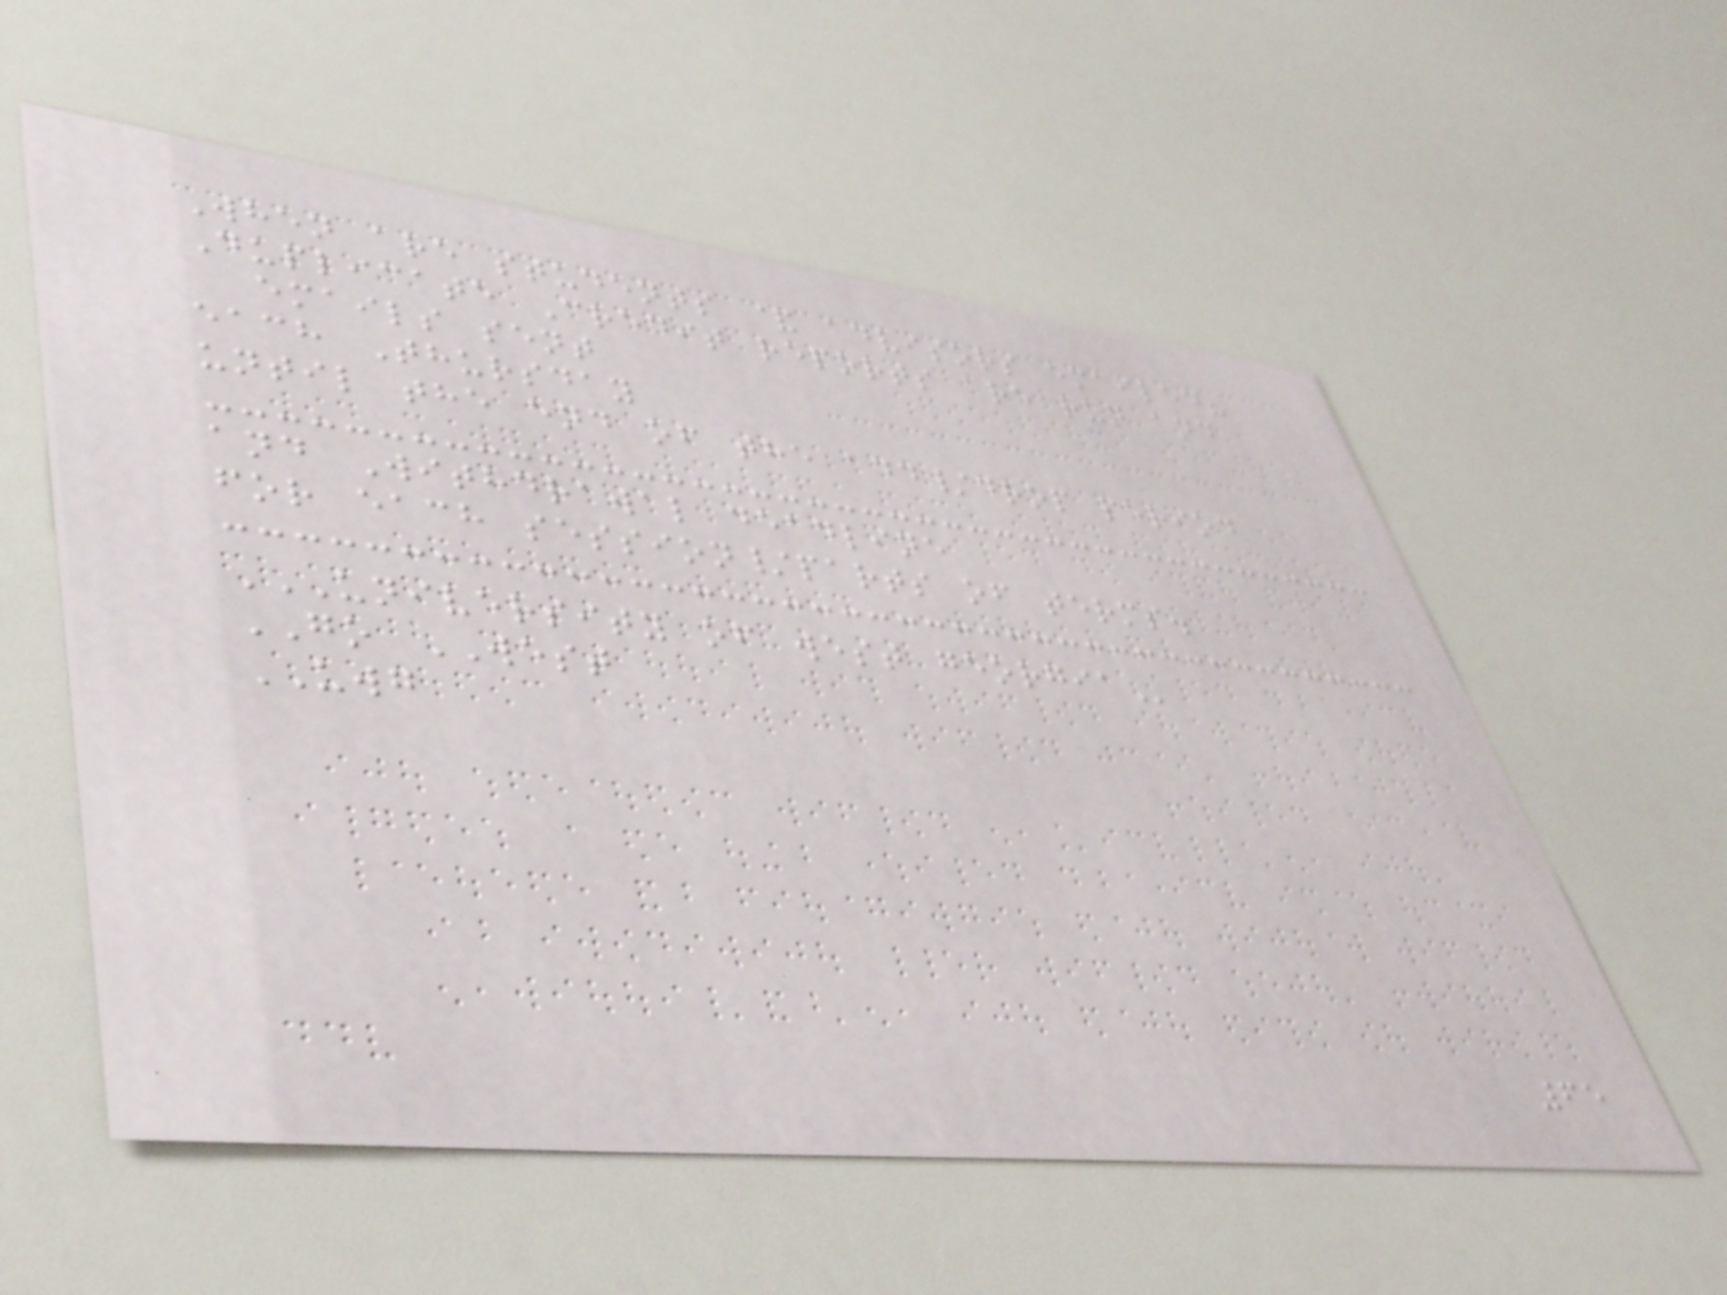When are students & advisors emailed?
Duplicate Credit reports are run and
emails sent
each Thursday
until the end of the add/drop period
and Withdrawal deadline
for each session/parts of terms.
UNIVERSITY OF WEST GEORGIA
GO WEST
UWG
65
